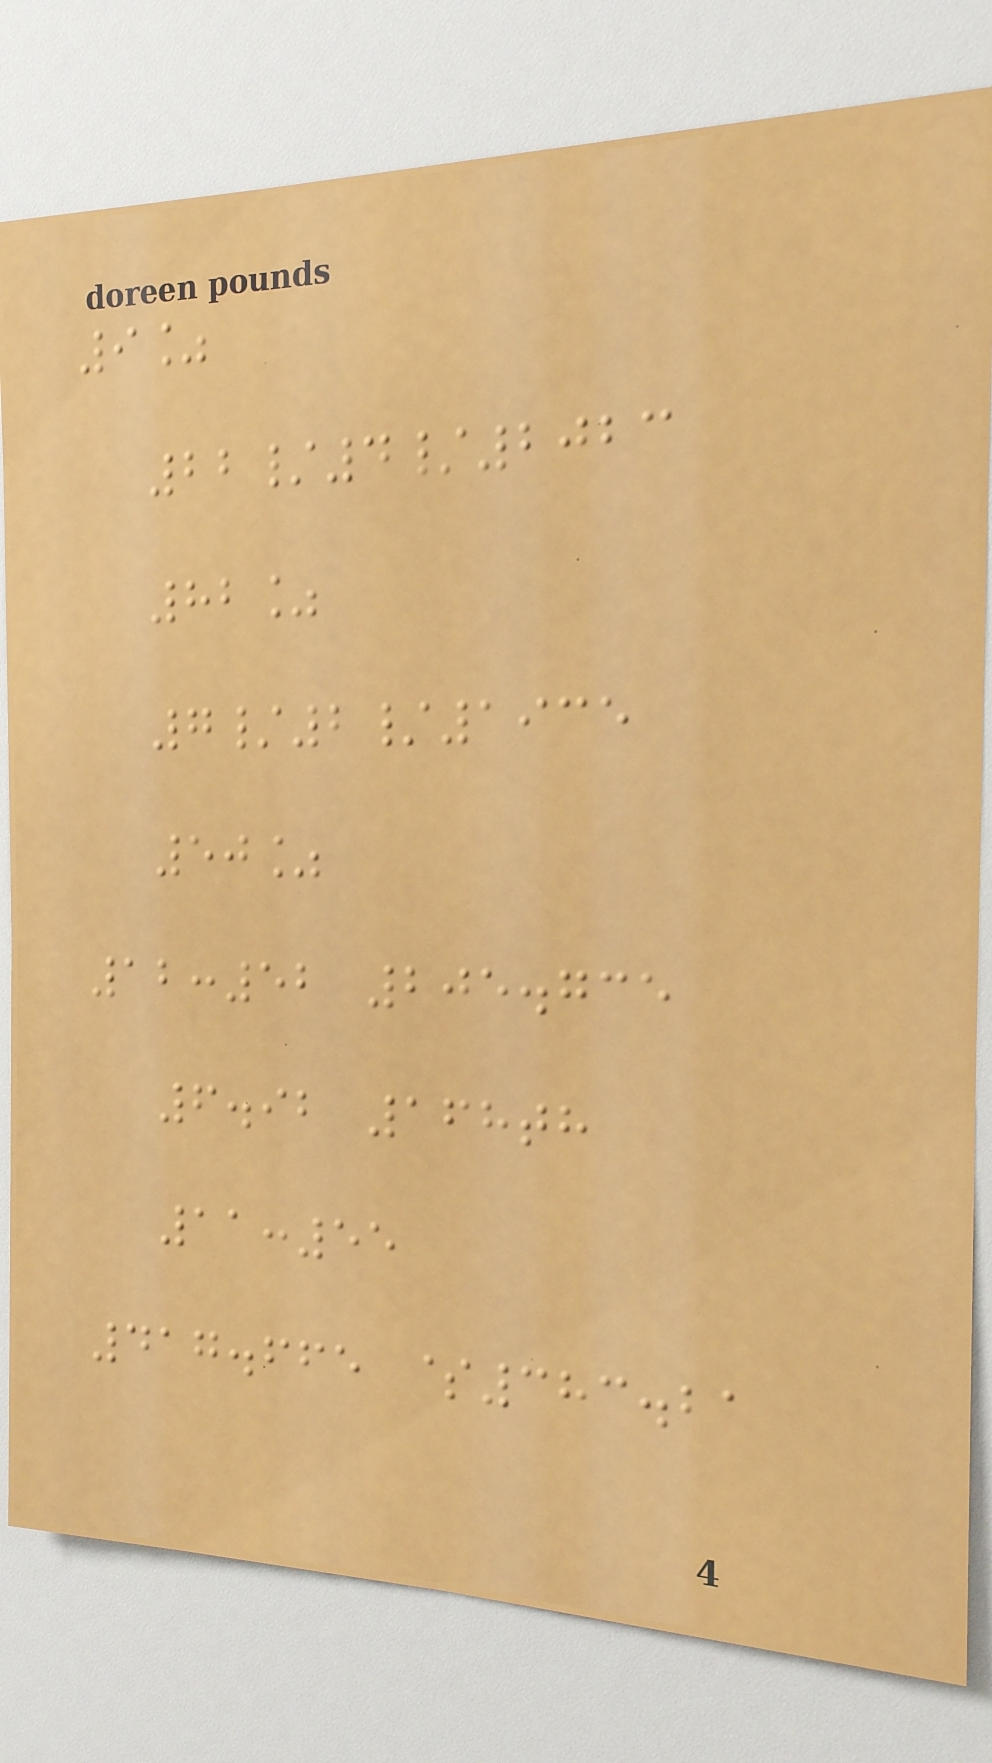9%
22/4/2023
82%
7/2/1935
50%
12:52 205.735
6.92 168th
11:55
417.665 $383.21
